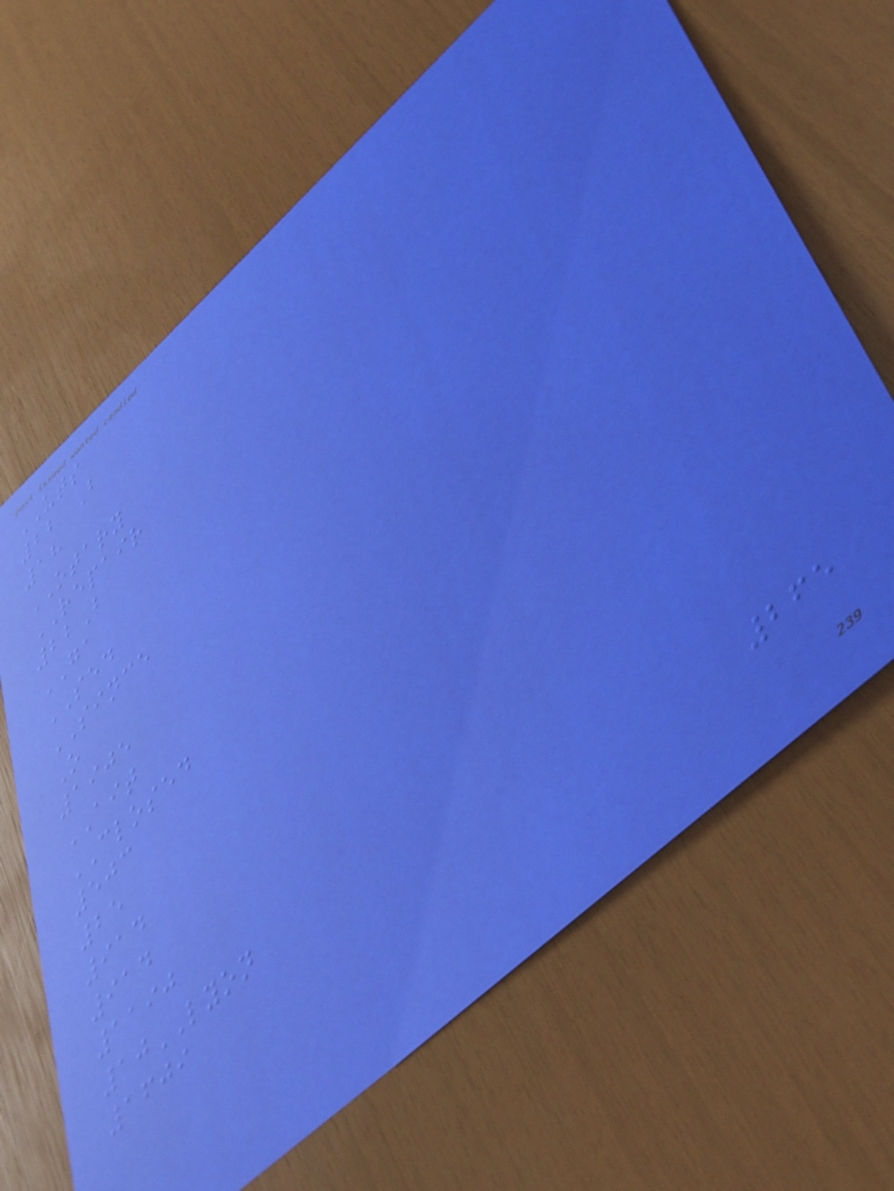UTS
22 B
18
OTARY
REPAIR
22B
GA
SED
SINCE
O
1905
AIT
CLOSED
503
25
914
914
1190
10LYON
1609
265
